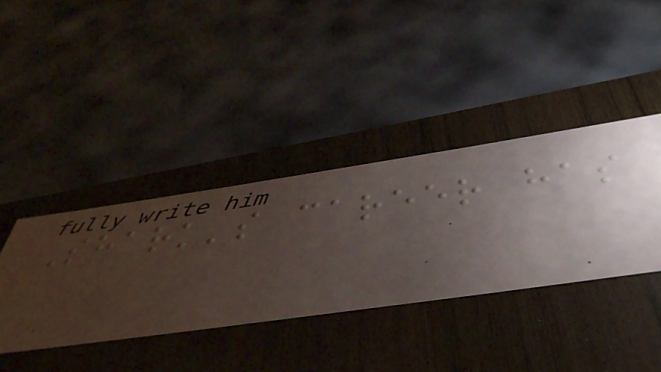Shark's career has
